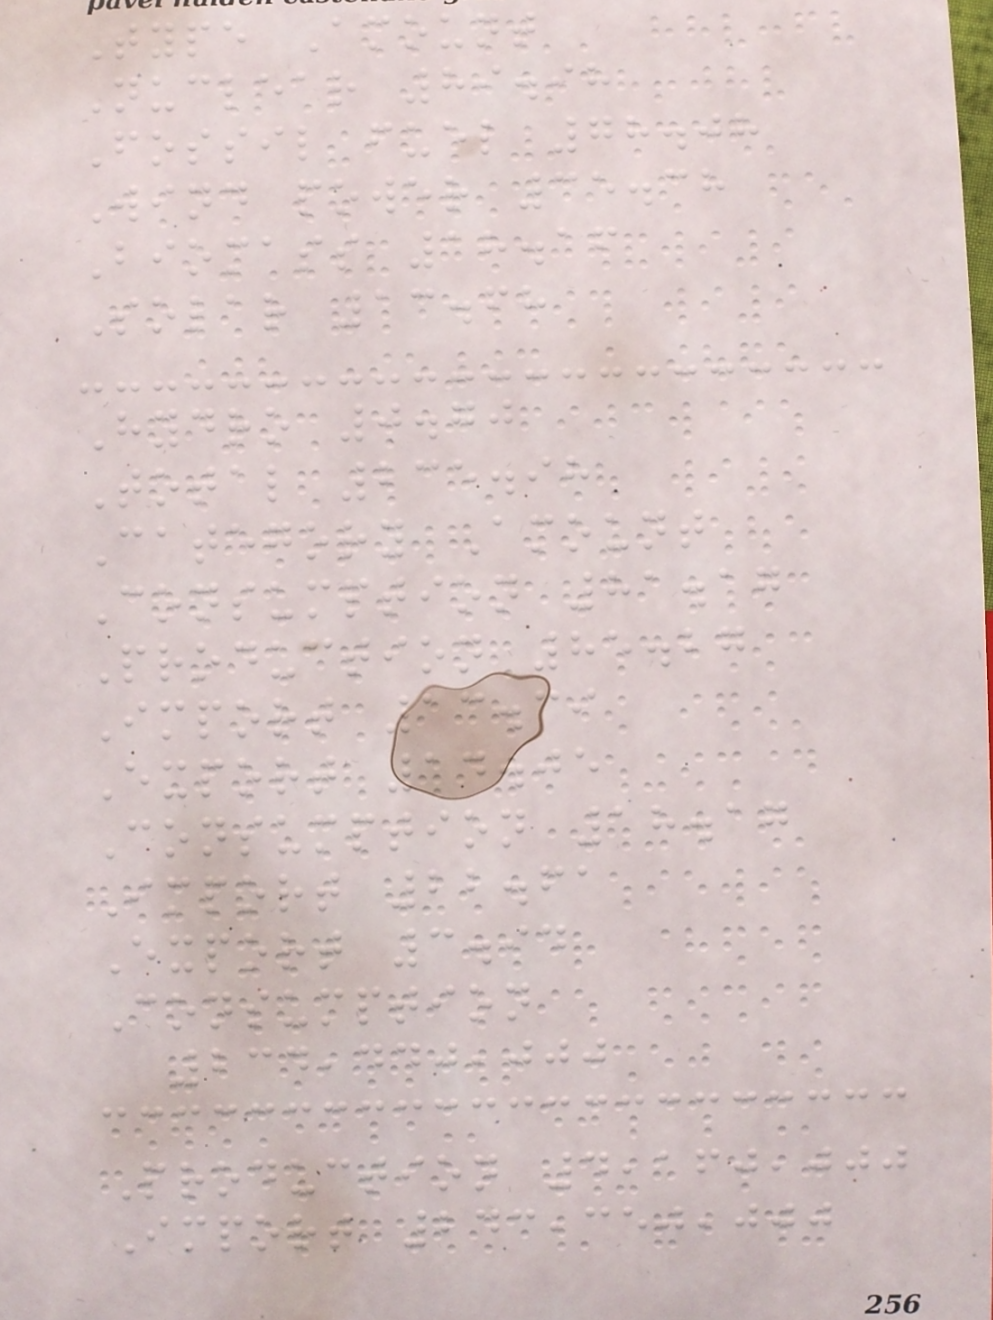Type Amount
Nuclear 89.98
Fossil fuel 78.08
Wind power 35.38
Biomass 18.16
Solar 13.68
Hydro 0.70
Total 235.98
Category Amount
Consumption 81.17
Production 85.27
Import 13.39
Export 14.05
Consumption 18.17
Import 22.61
Export 3.94
Consumption
234,440,000
Production 4,160,000
Import 243,350,000
